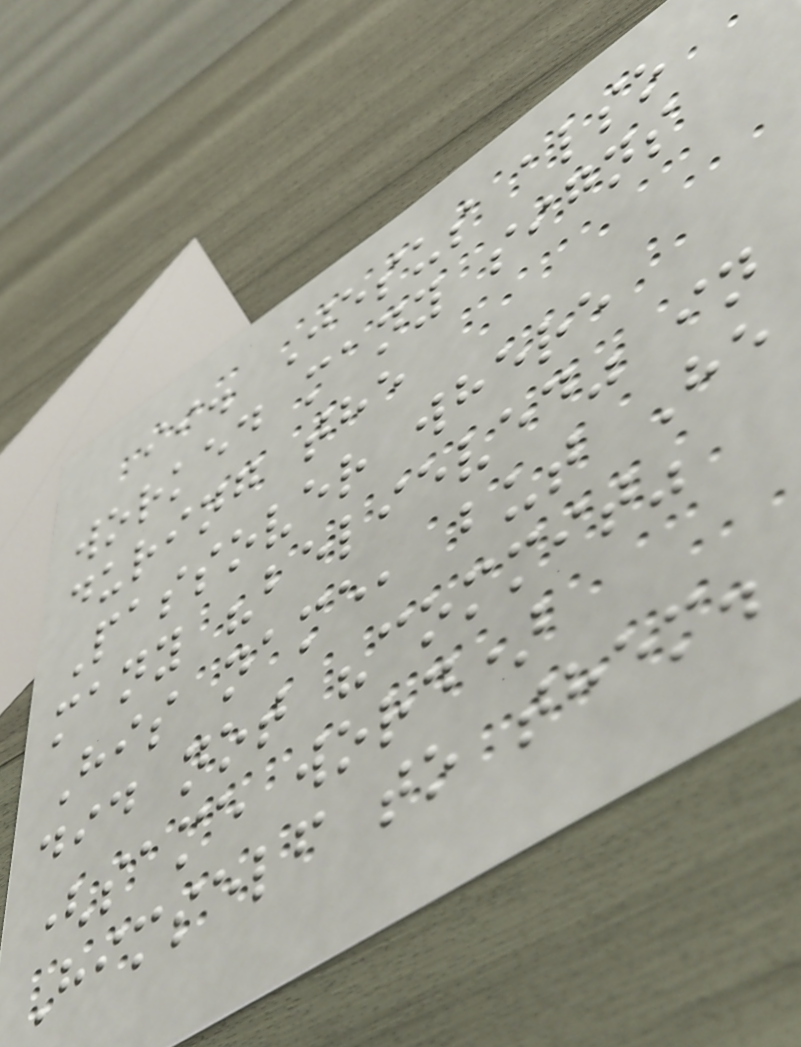ii. Jesus also
worked many signs
during the
Passover where
many "believed" in
His name, but He
did not "commit"
(same word)
Himself to them.
